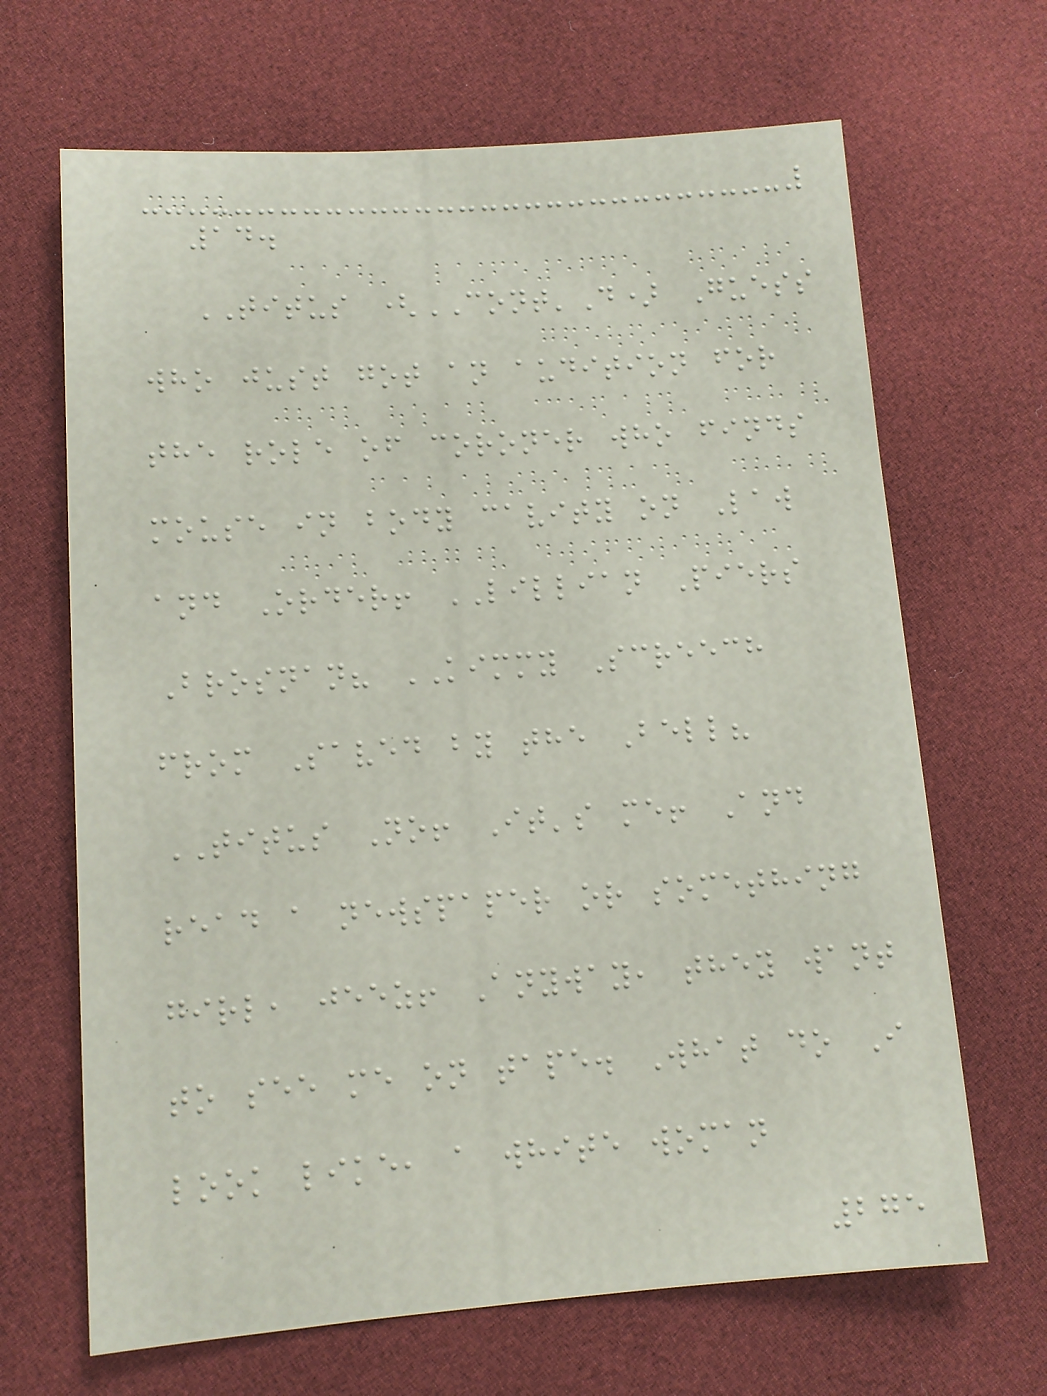14.
TITUS (CONT'D) Guess
who just got an audition for
the role of coroner who finds
mouse in body cavity on Law
and Order! LILLIAN Piers
Brosnan? KIMMY Screech
from Saved by the Bell?
TITUS No! It's me! And
read a newspaper or something
girl, jeez! Anyway, they want
to see me on tape. What do I
look like, a white woman
275
